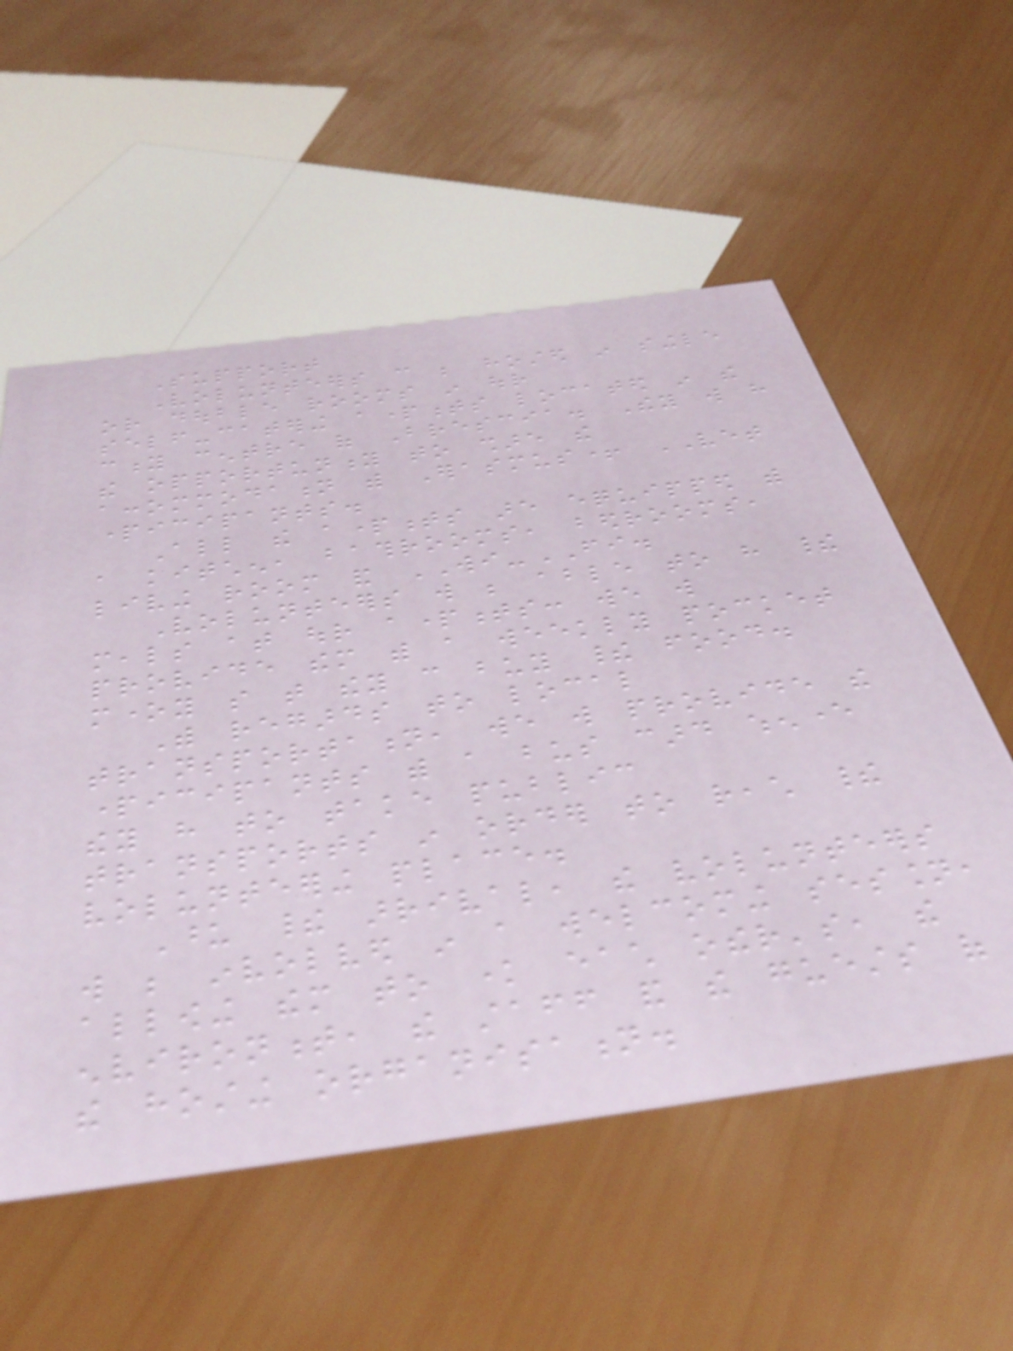Support
Volunteers can be hosted in single
or double rooms in our
self-catering apartments located in the
city centre of Brescia. They will have
the opportunity to share the
accommodation with Erasmus+ VET
participants.
All the apartments are equipped with
a kitchen, bathrooms, bedrooms,
living room and WI-FI.
Volunteers will be able to have their
meals at our apartments: we will
provide them with a weekly pocket
money so that they can buy their food.
With regards to local
transportation, we will provide the
participants with a bus card whenever
they have to take public
transports in order to reach their
volunteering place.
Upon their arrival, the volunteers
will be involved in a welcoming session,
allowing them to know each other's, the
environment, the staff and the guests of
the hosting organisation.
